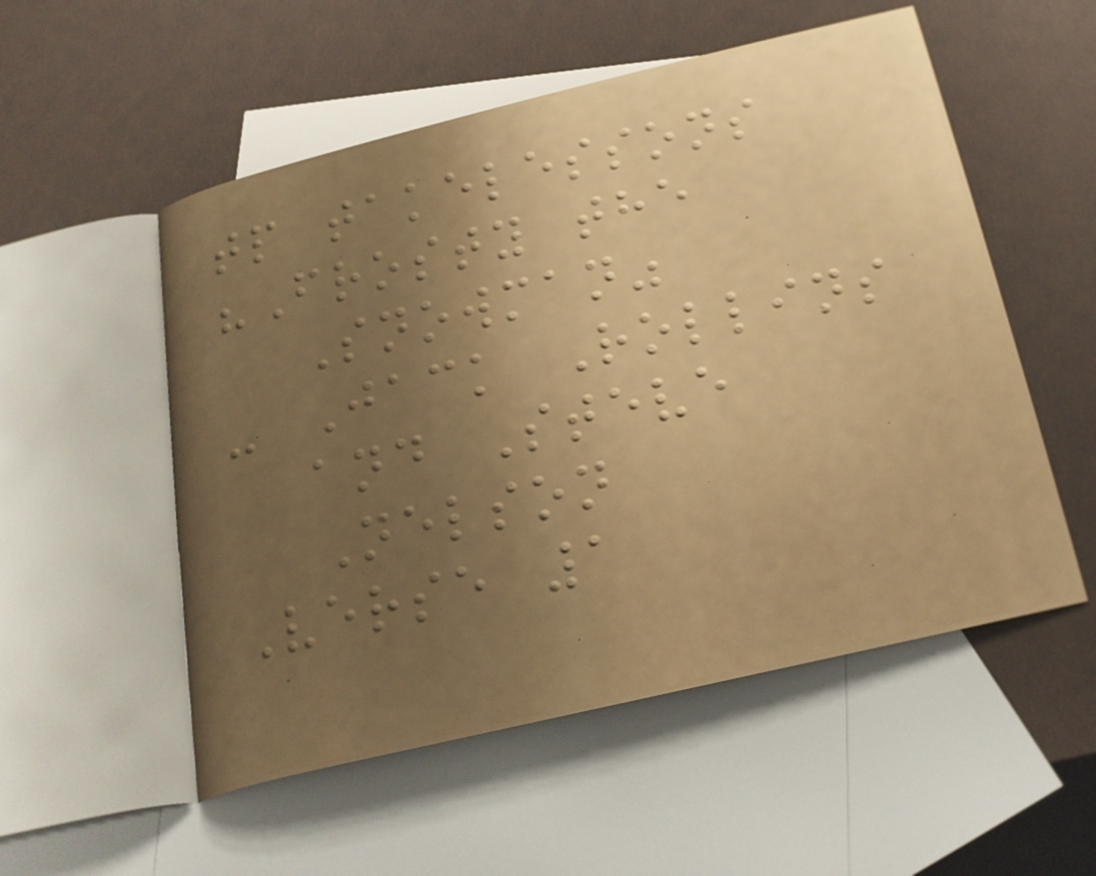tp takelessons
"Frosty the
Snowman"
- Jack Rollins
and Steve
Nelson
Verse 1
